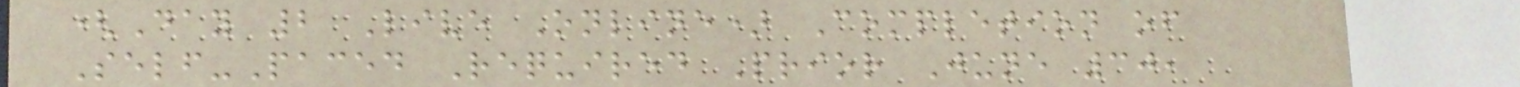(Day 2 Live Online) Completion of
Self-Paced Required Prior June 30,
